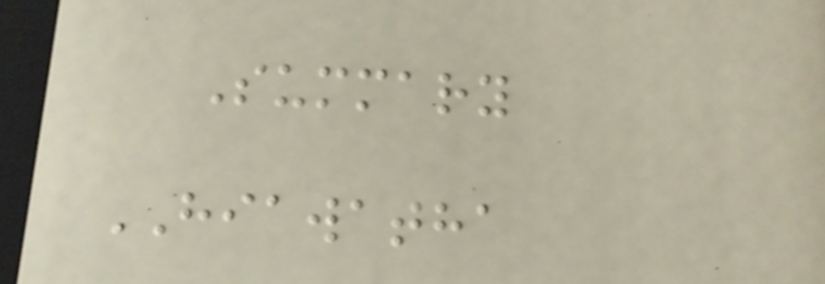Summary
HIAWATHA
